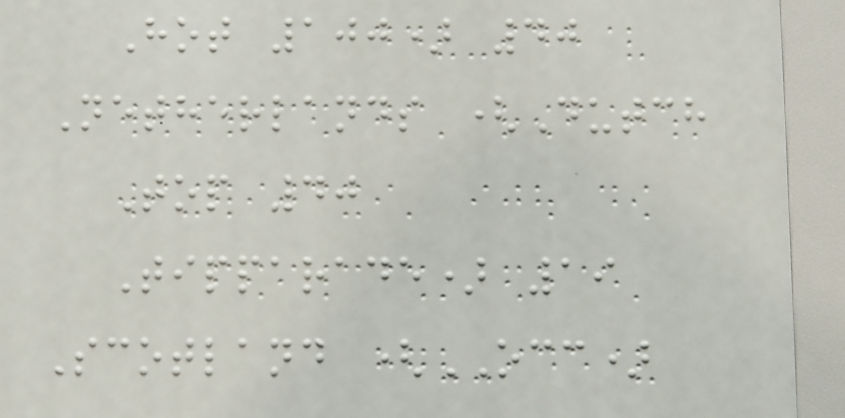Hot 100) 40
Netherlands (Dutch
Top 40
Tipparade) 19
Scotland (OCC)
